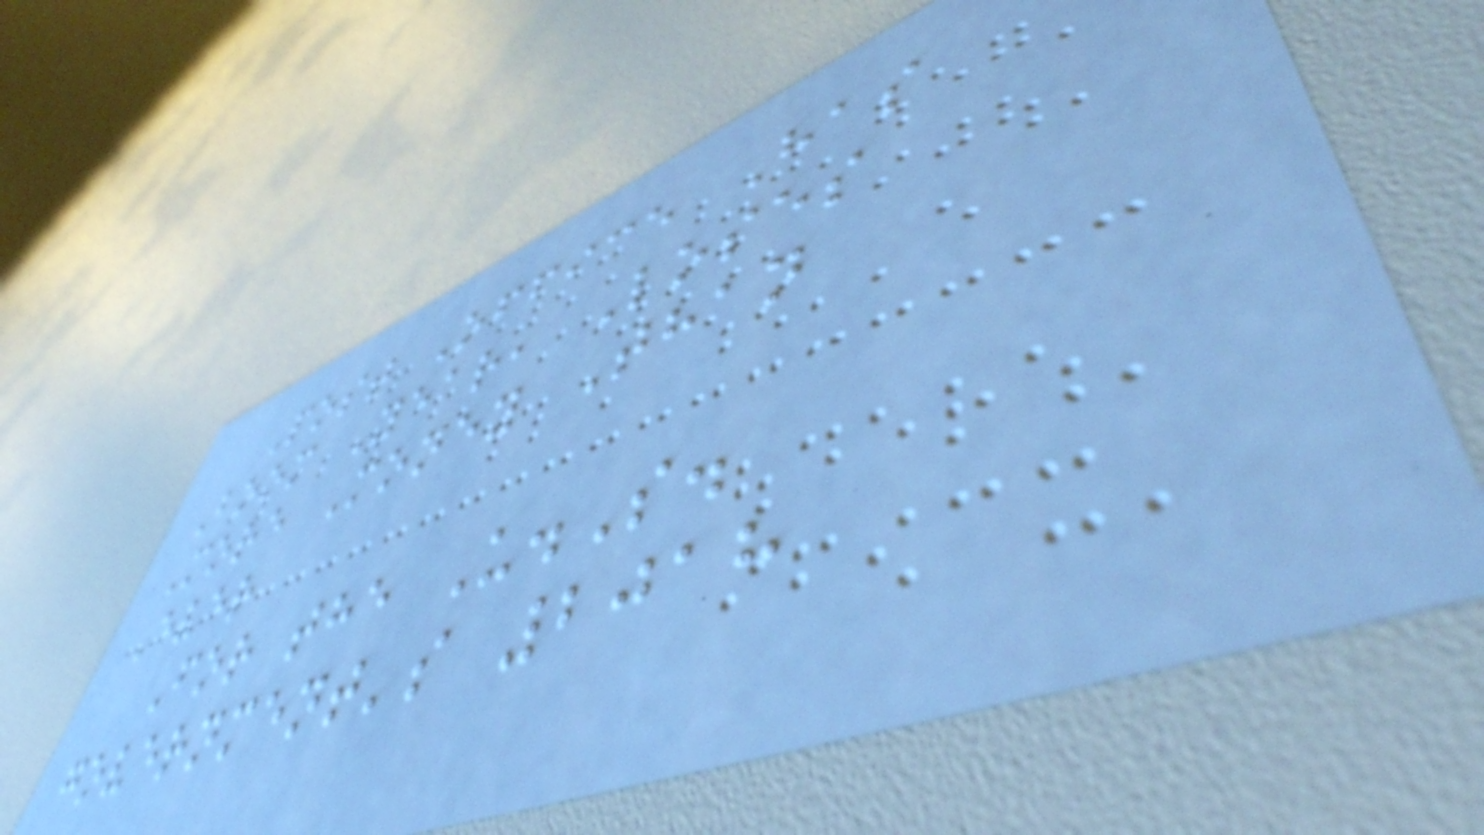Post Office Has
Boom Year, Loses
More Money Than
Ever
For the U.S.
government's 2018
